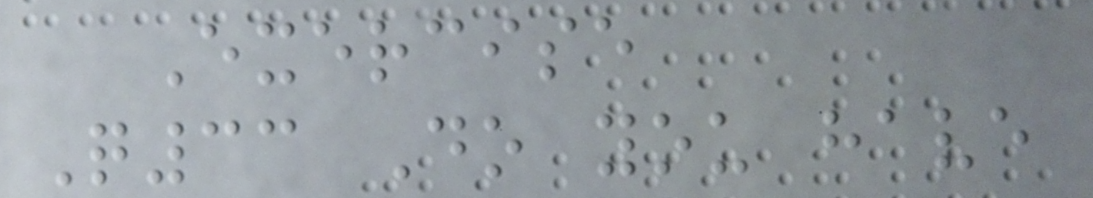Exercise
Q33 Do you have
